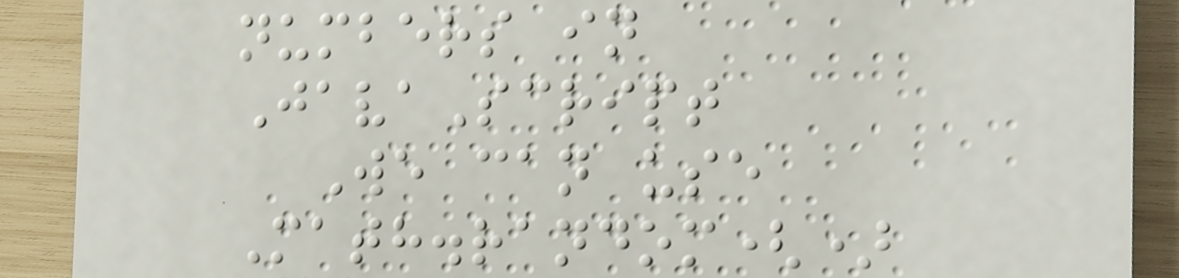numbers in
JavaScript
We can use
Math.random()
